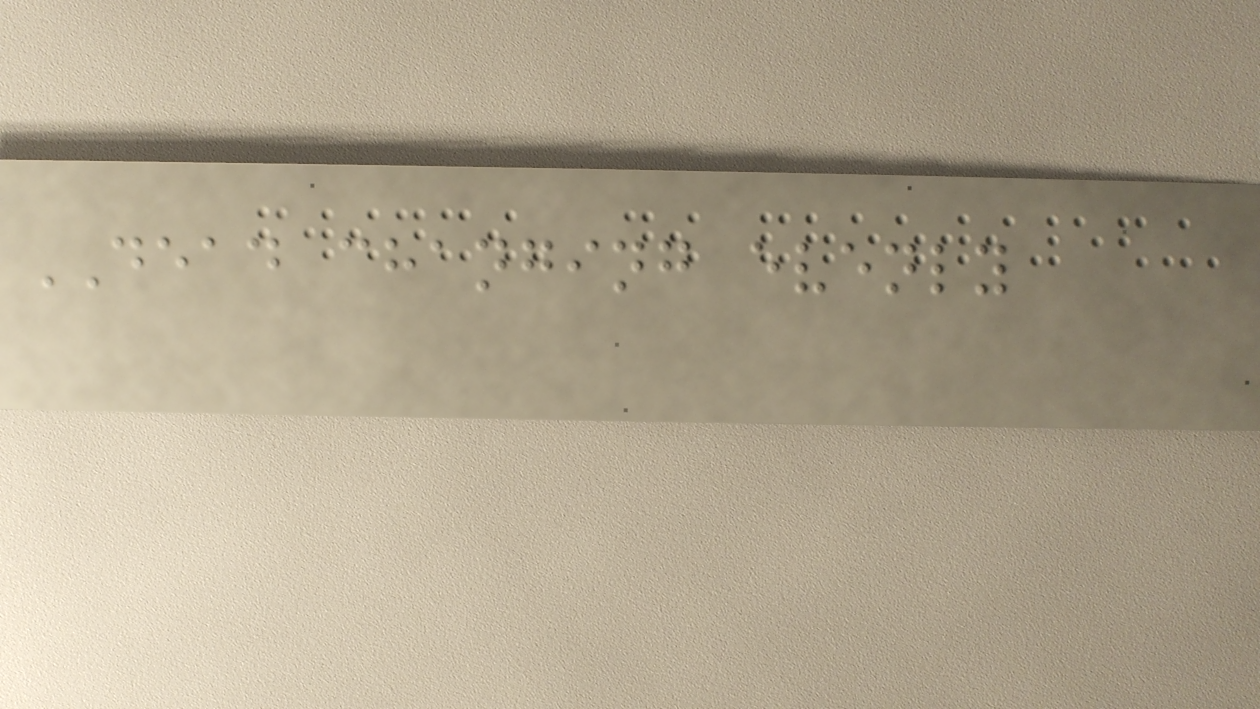DEAD changing evenly
